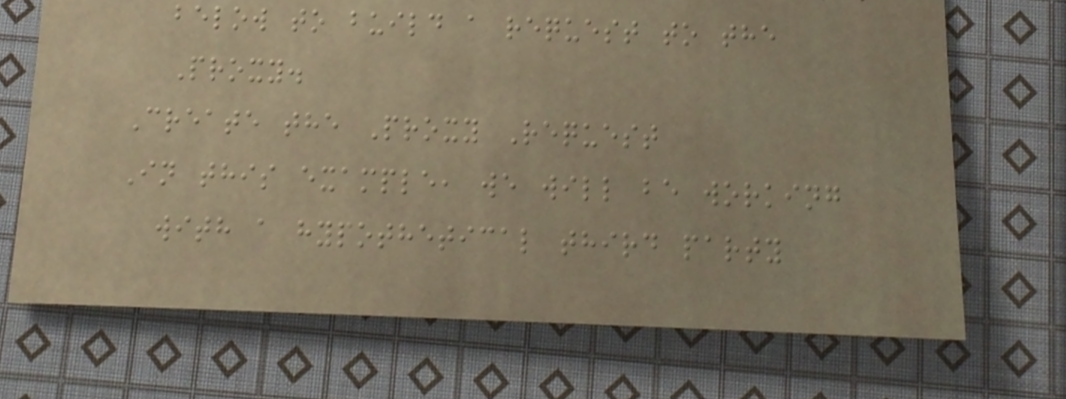below to build a request to the
Proxy.
Create the Proxy Request
In this example, we will be working
with a hypothetical third party
